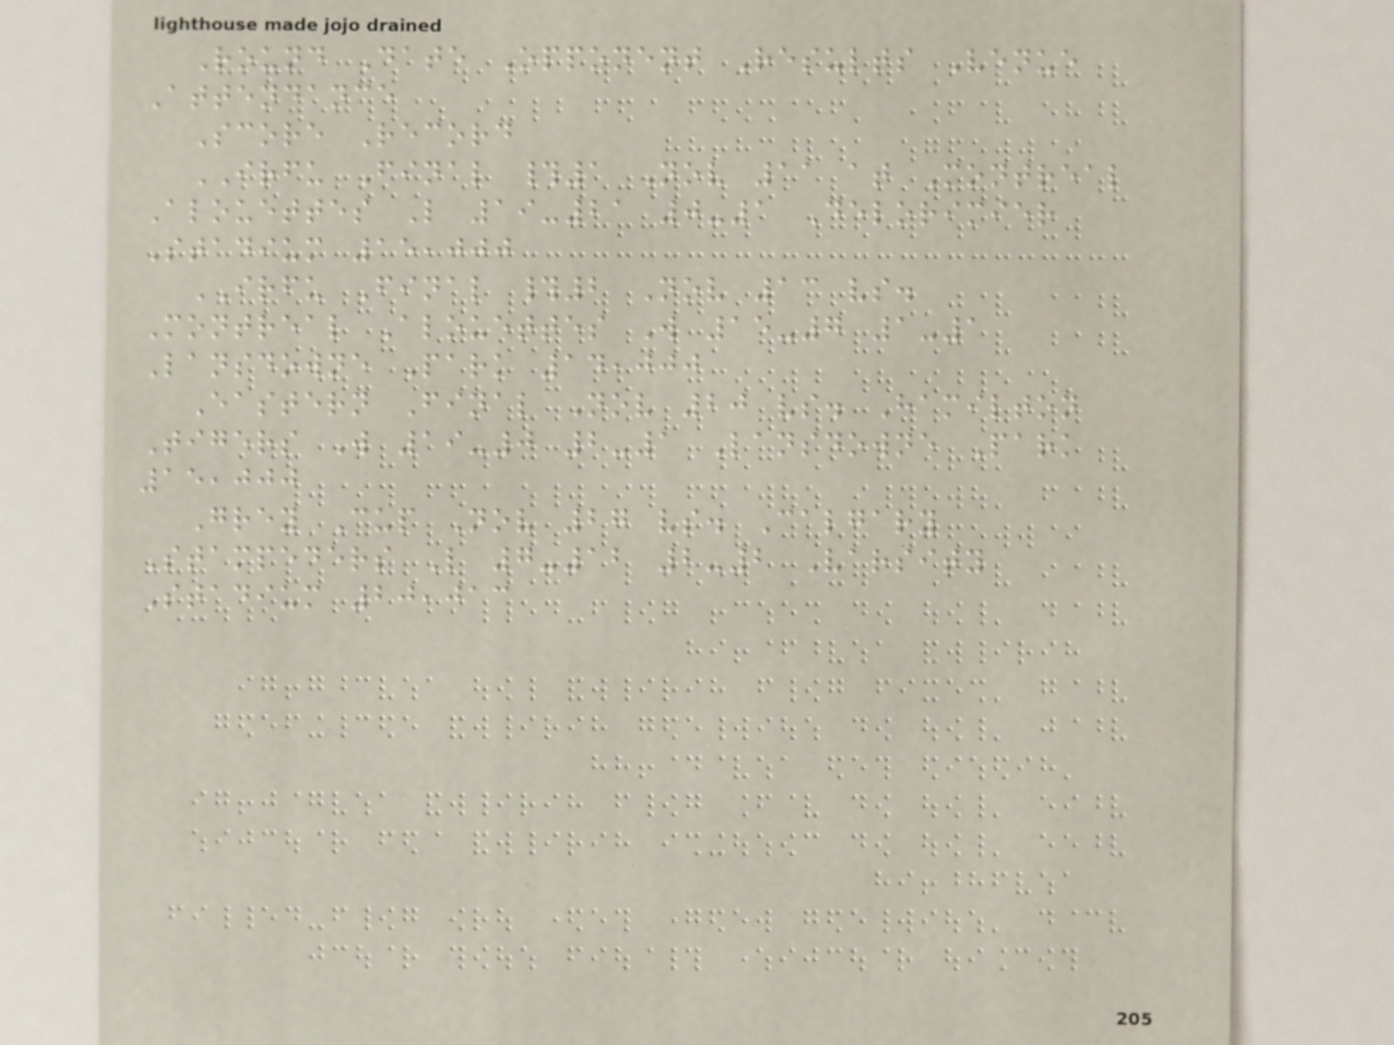Round Date Opponent Results Venue
Attendance
Score Record
IRFU Final #1 Nov 11 at Montreal
Alouettes L 19-21 0-1 Delorimier
Stadium 15,000
IRFU Final #2 Nov 13 vs.
Montreal Alouettes W 15-7 1-1
Lansdowne Park 14,000
Eastern Final Nov 20 vs. Hamilton
Tigers W 19-0 2-1 Lansdowne Park
15,000
Grey Cup Nov 27 vs. Calgary
Stampeders L 7-12 2-2 Varsity
Stadium 20,013
